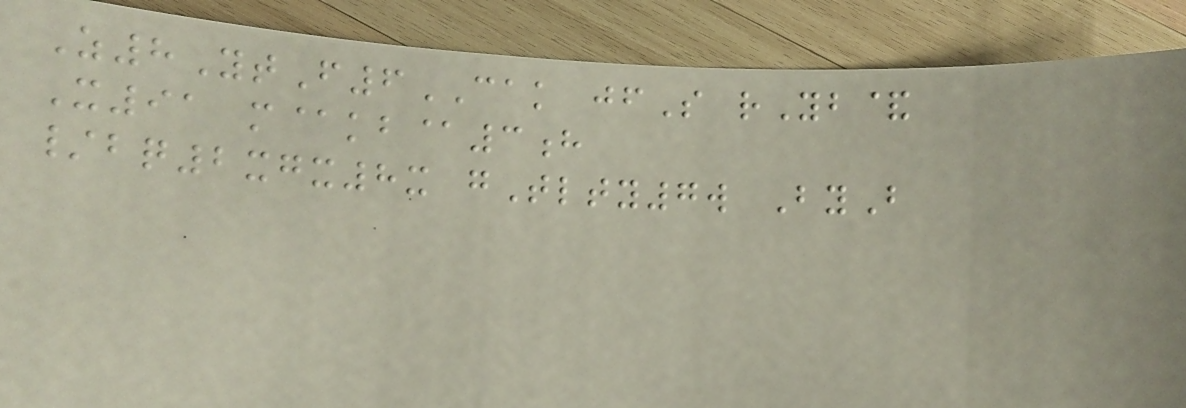Z8YtF6CAK jfS rYb&
X91 m@kb@3h
/bq2xgx8x gTlty7w ByB
